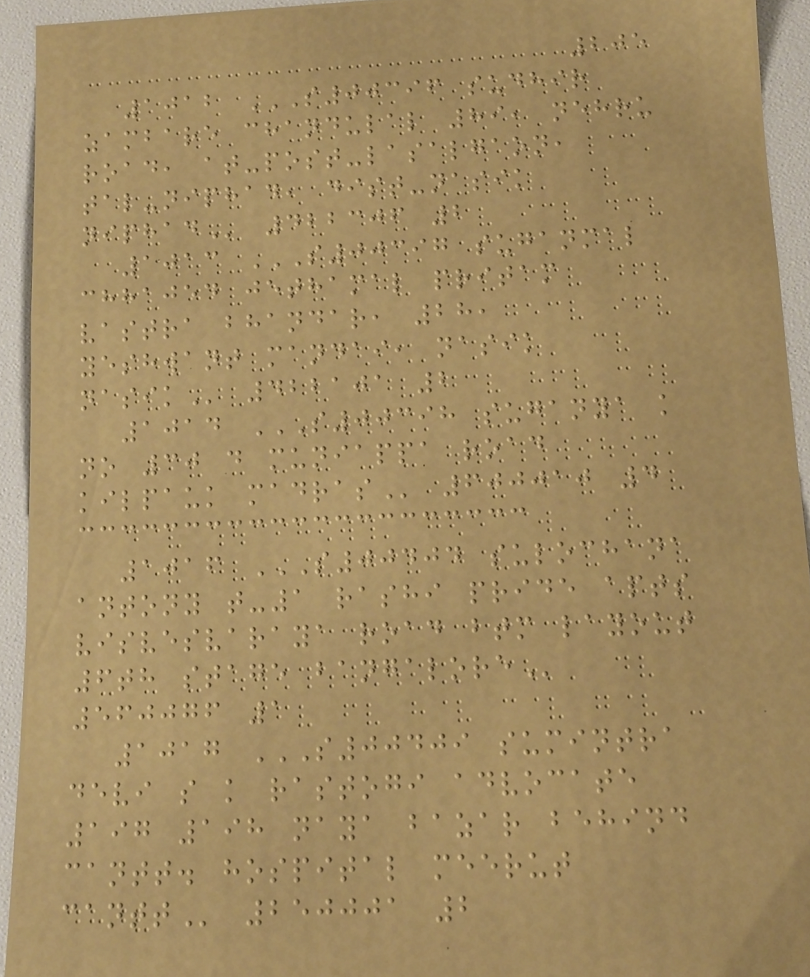205
1012 S00396 SUDHIR
ZAMBARE CHANDULAL 89, NEHRU
ROAD, AT-POST-LASALGAON,
TAL-NIPHAD, DIST-NASIK
NIPHAD 422306 2
1013 S00397 SUGANMAL
CHHAJED JETHAMAL PRITAM
VASTRA BHANDAR, 28,
YESHWANT MANDAI, NASIK
NASIK 422101 2
1014 S00398 SUGANYA K
NO 30 D MUNIAPPA ROAD
KILPAUK MADRAS 600010 4
1016 S00404 SULOCHANA
ANTONY T-1 RASHI PRIDE APTS
VISVESVARAYA ROAD BTM LAYOUT
6TH STAGE BANGALORE
560076 1
1017 S00409 SUMINTRA
DEVI S K RASTOGI ADVOCATE
197 198 NAYA BAZAR BEHIND
CANTT. HOSPITAL MEERUT
CANTT 250001 2
